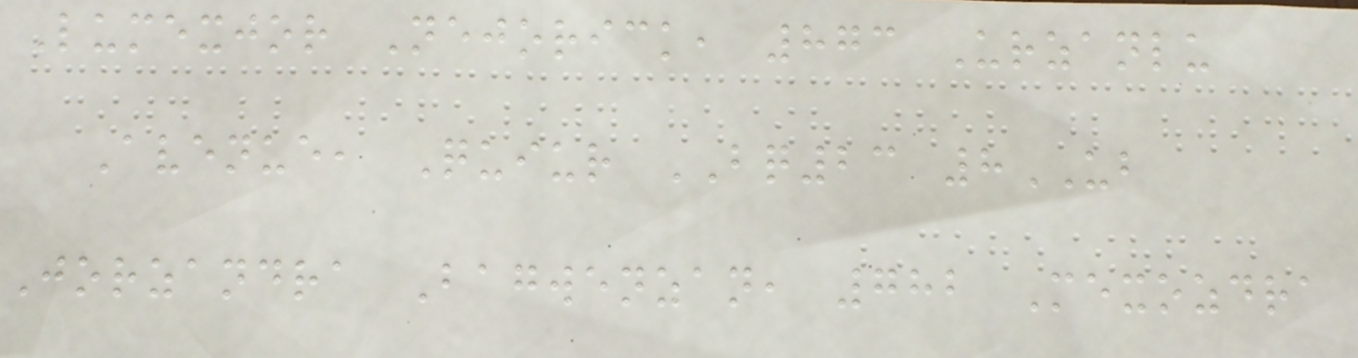Lumexjor Nejorick, 873 Urzanlu
Avenue, Quiur BQ23 8UB
Jorzandra Bagwenzan, 782 Mexozdra
